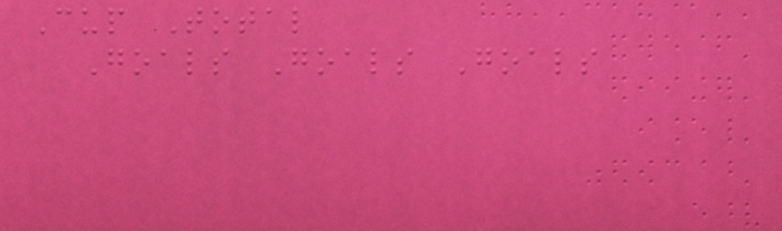Cup Total
Goals Goals Goals
